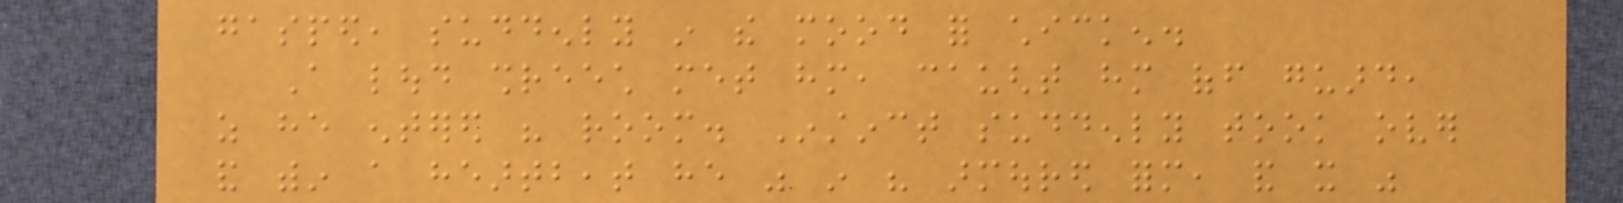gasped, suddenly in the mood for chicken.
A loud shreech met him, caught him off guard,
as he entered his room. Instinct suddenly took over
and within a heartbeat he was in his armoured form, and it was
